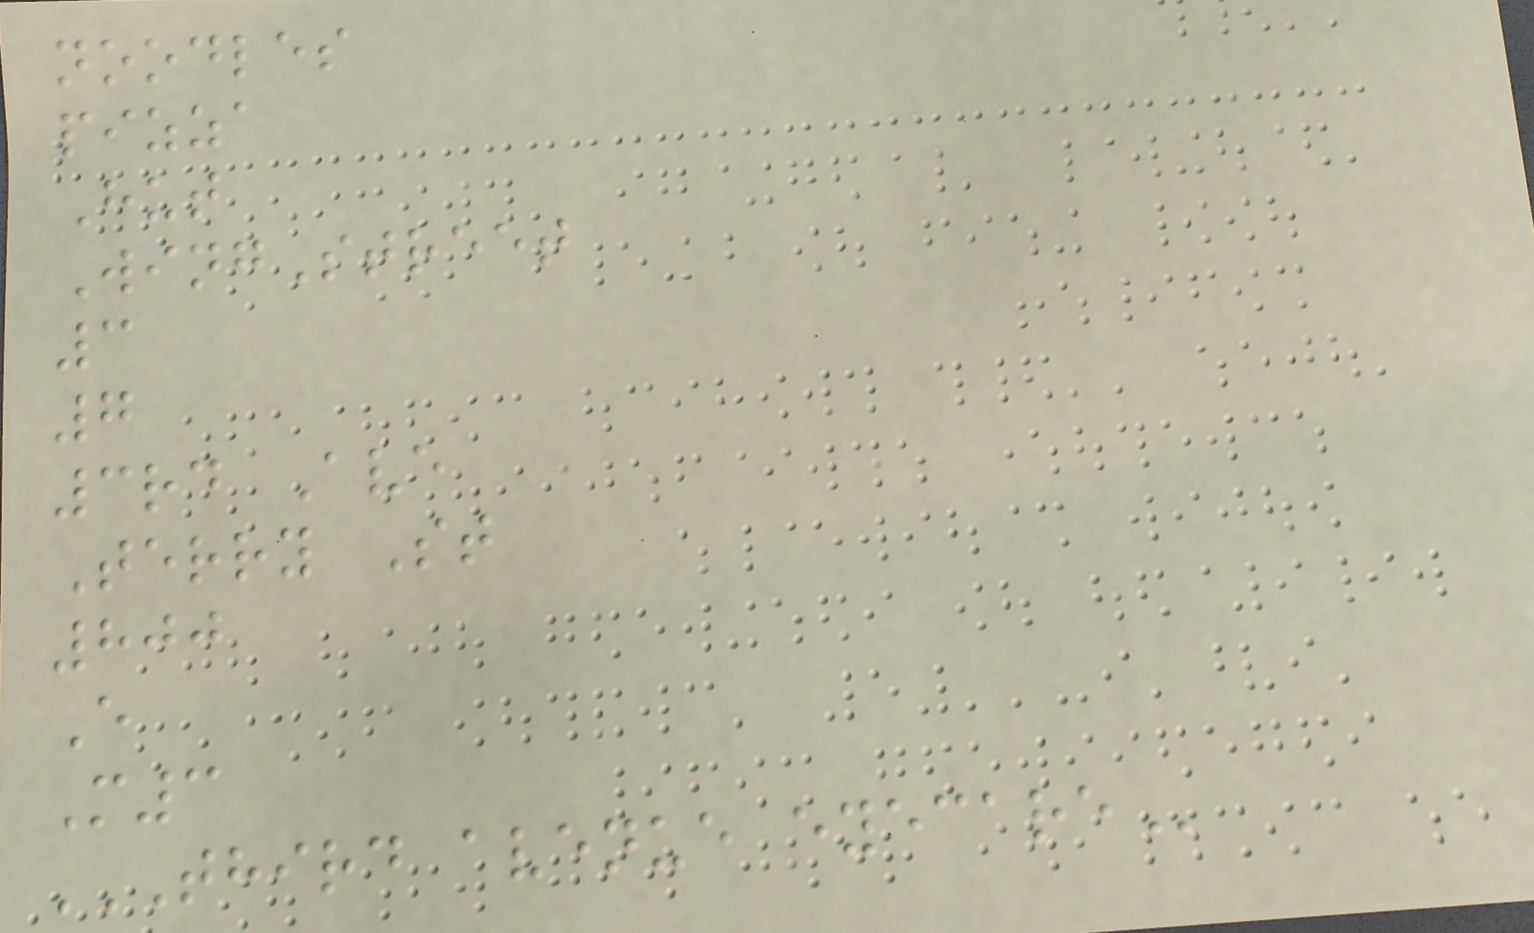noodles
pizza
Hut
WingStreet
3
7
3rd Ave
Terry St
800
E
M3
THIRD AVENUE EYECARE
